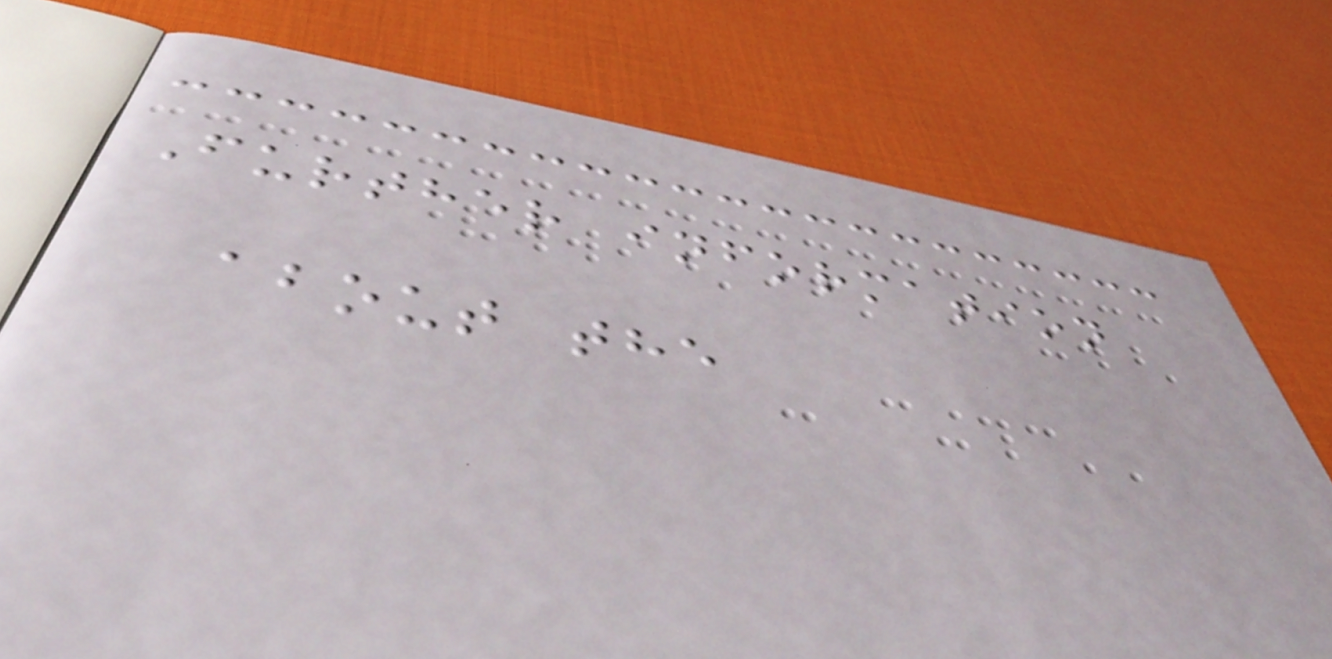Further information
about the
